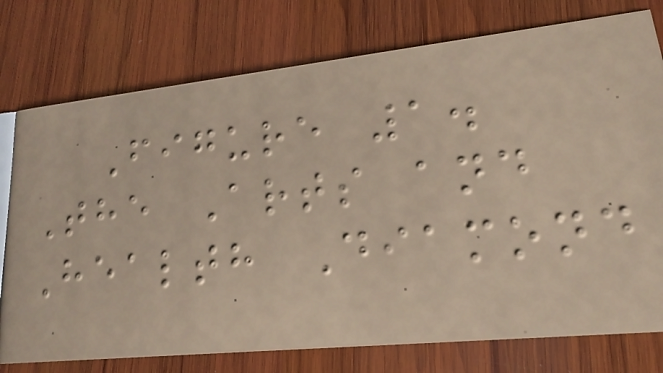Figure 1.
The Arts and
Health Diamond
